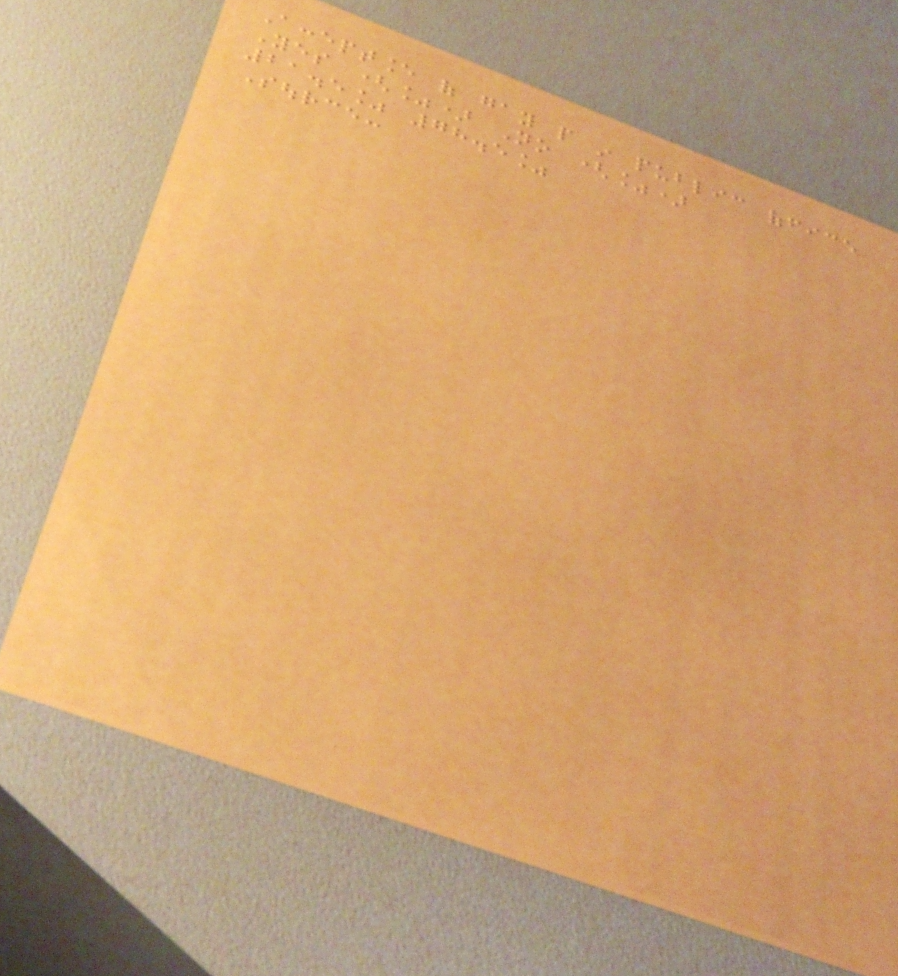Acceptance of gay people in public office
Yes (%) No (%)
21.5% 78.5%
Source:
